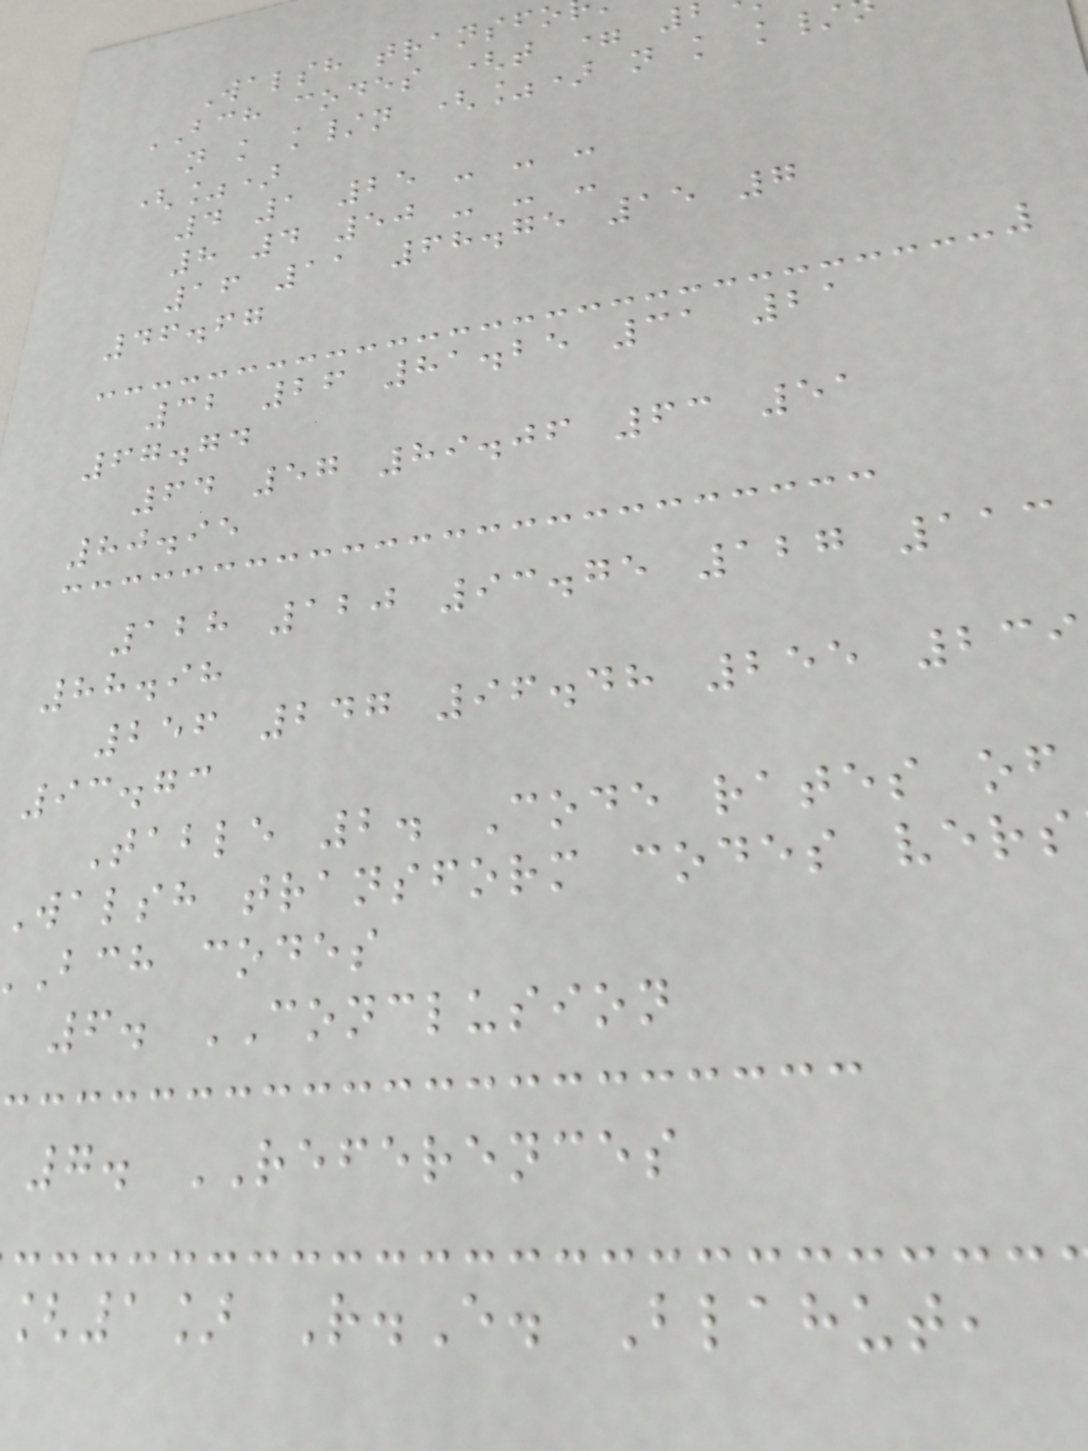Walsh transfo
BCH codes (t =
n k k/n (%) n k k/
(%)
4 1 25 - - -
8 4 50 - - -
16 11 68.75 15 7
46.67
32 26 81.25 31 21
67.74
64 57 89.06 63 51
80.95
128 120 93.75 127 113
88.98
256 247 96.48 255 239
93.73
Table 2. Code rates of
walsh transform codes vers
bch codes
6. CONCLUSION
7. REFERENCES
[1] R.E. Blahut,
